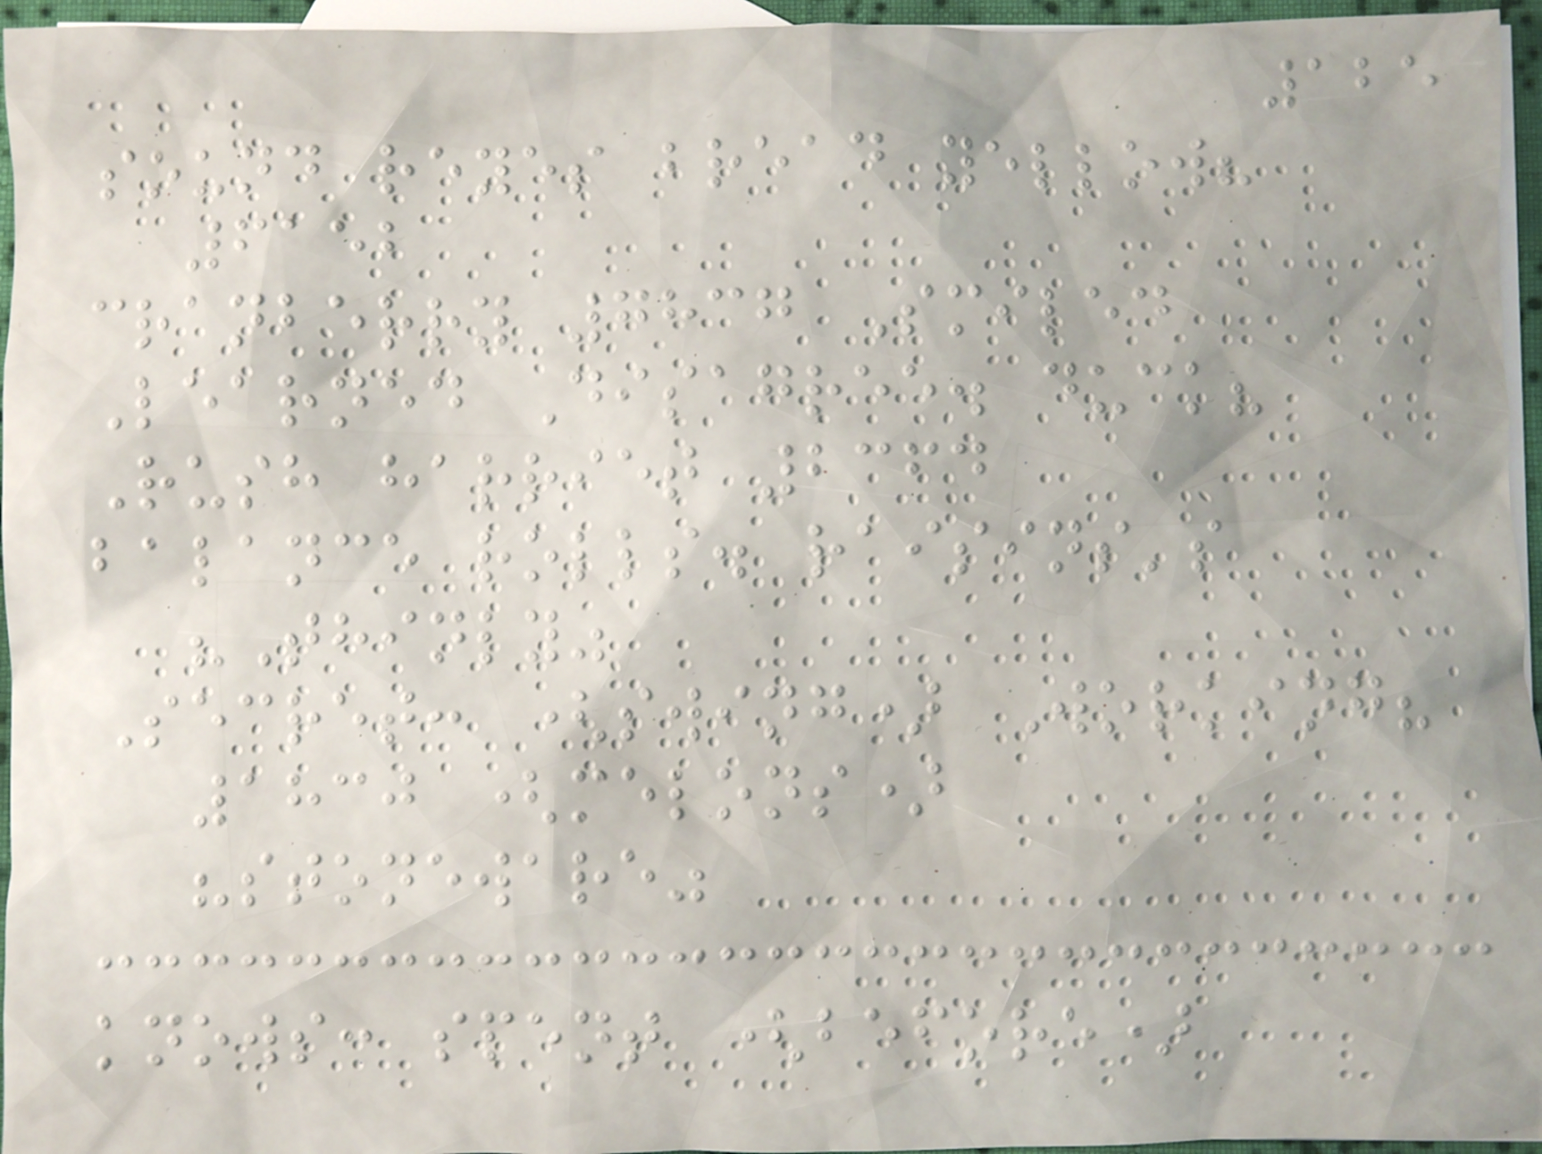125
sound reyes bread yellow?
6152
cranberry 7837 Smiled
Learned Disagree. duck?
Rush harriet 2364
balance rolls. raisins's
"Thinly"
Secret: (swing) Working?
1830 (melons)
"stoneware"
knows: spent (before)
